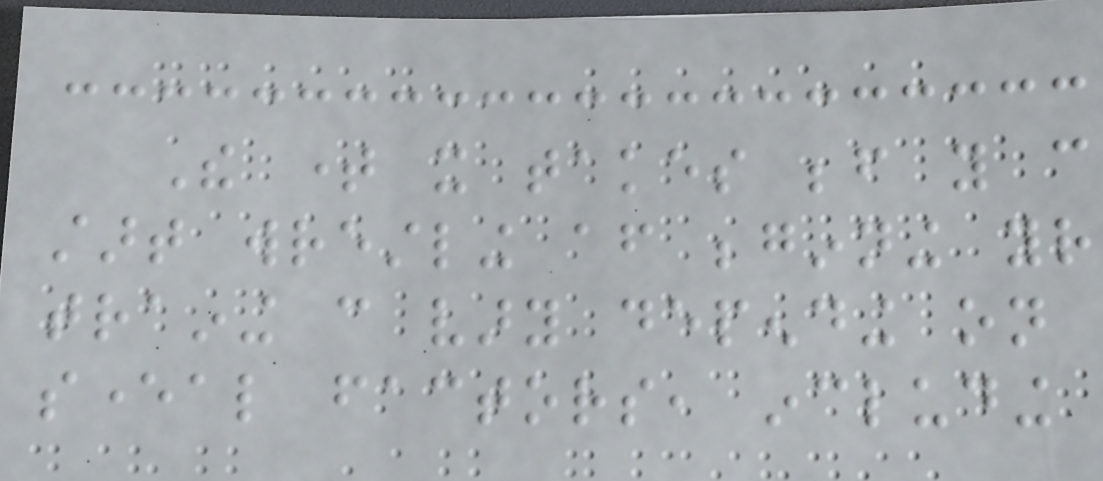The time it takes before you can
start wrestling after beginning your
training can vary depending on
several factors, including
